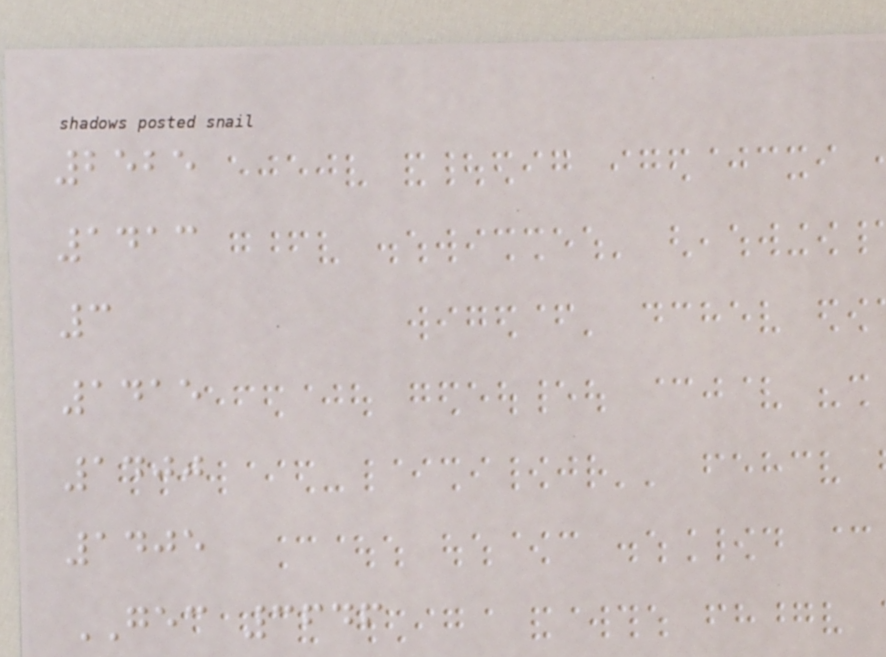2525
1413
3
1415
1400
1405
GEC 3646
